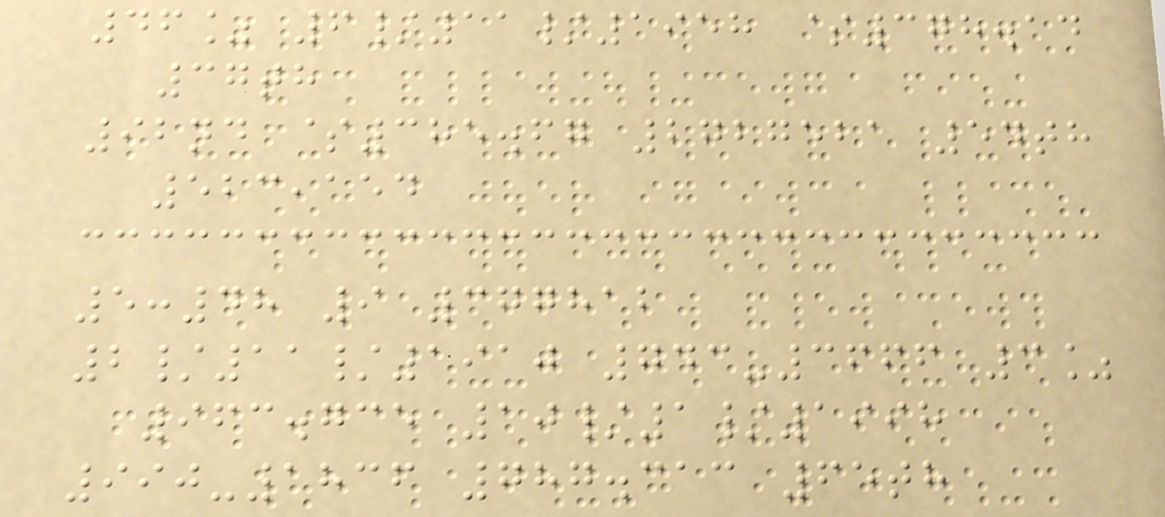46% 6/11/1958 $378.14
37th
92nd $385.67 2727521 54th
523,154
5:48 9 377812
2/11/1910 743-3666 3%
963.735 10/1/1998
990-1836 787.313 65th
